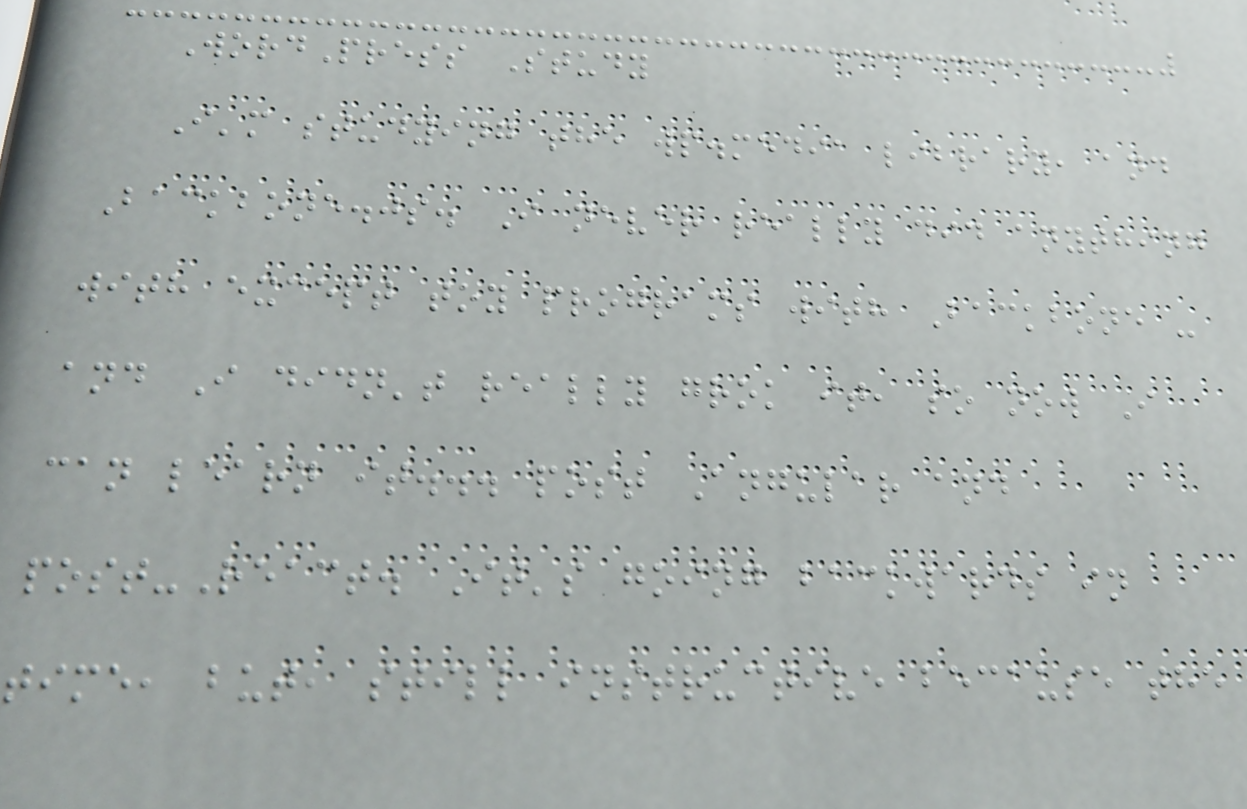WordPress Study
I'm studying the wp.media library, and
Backbone.js. I never really did anything
with except toy programs with Backbone -
and I didn't really grok it, so now I
can learn it... post Angular and
post-React. It's going backwards in
time, but, still instructive because the
